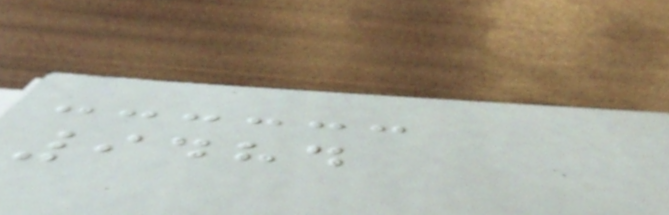9484
